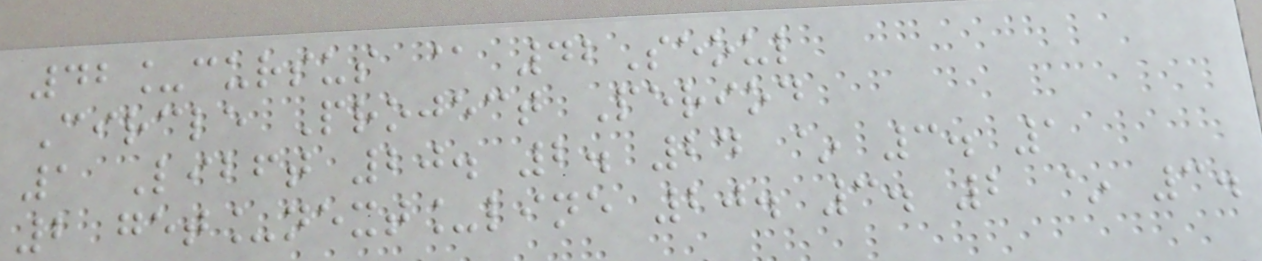42_cursus @ 42Seoul
Circle Project Period
1 Libft 20. 2. 24 ~ 3. 1
2 get_next_line 20. 3. 2 ~ 3.
